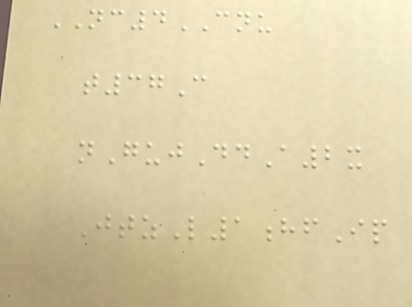NC4CNU
t37C
nGujDdA2x
JtzL1hfIp
